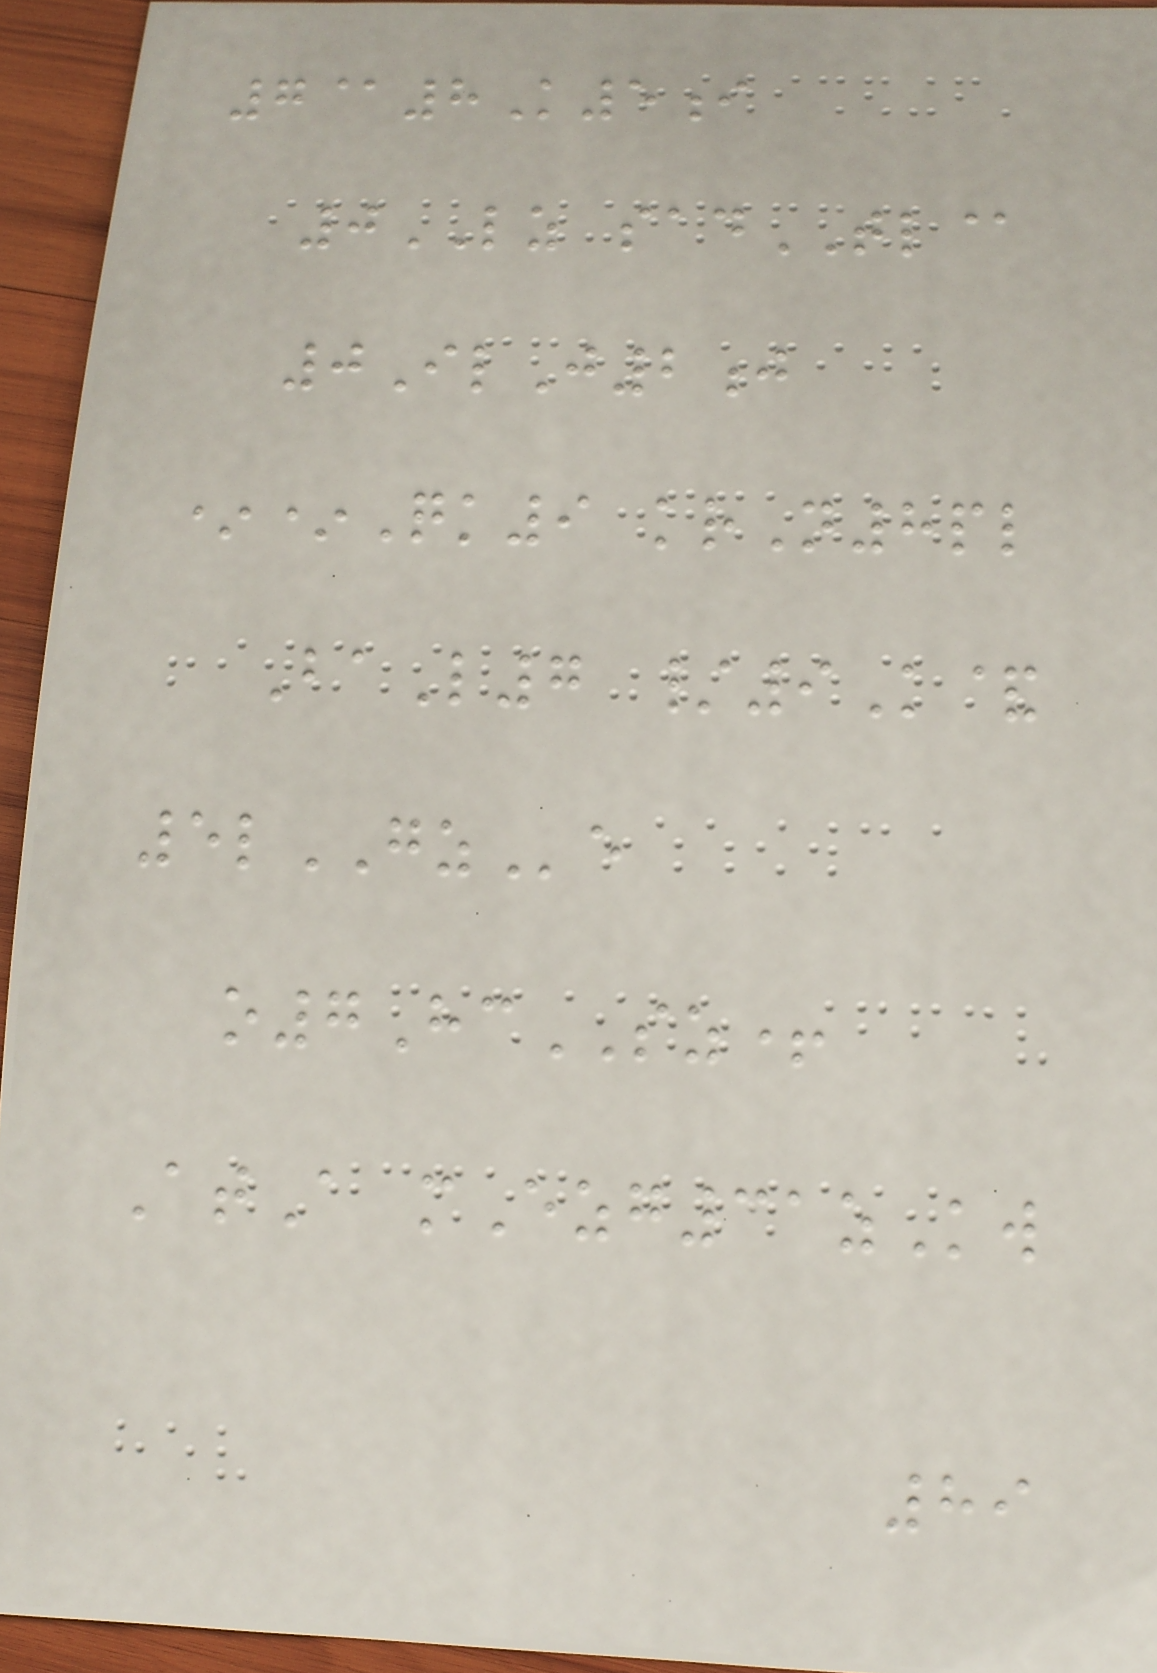7@8K5i
0LZ sadTL@
0IlJ2j
**Qk9 krN8pl
BaL7 /9K&
5lGZe
o7HcSZ+
AtA mEzg31zKw
89
